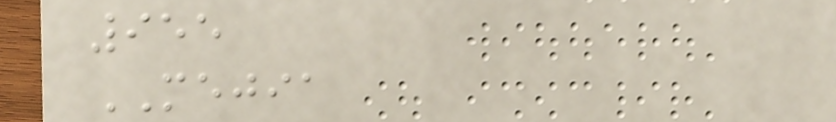955
MEJIA
